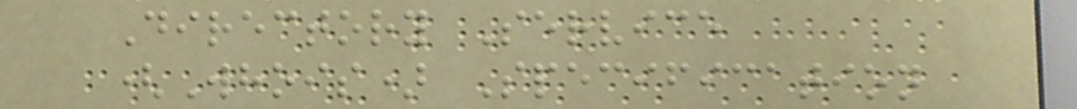Directory Service
(Whois) Specification
